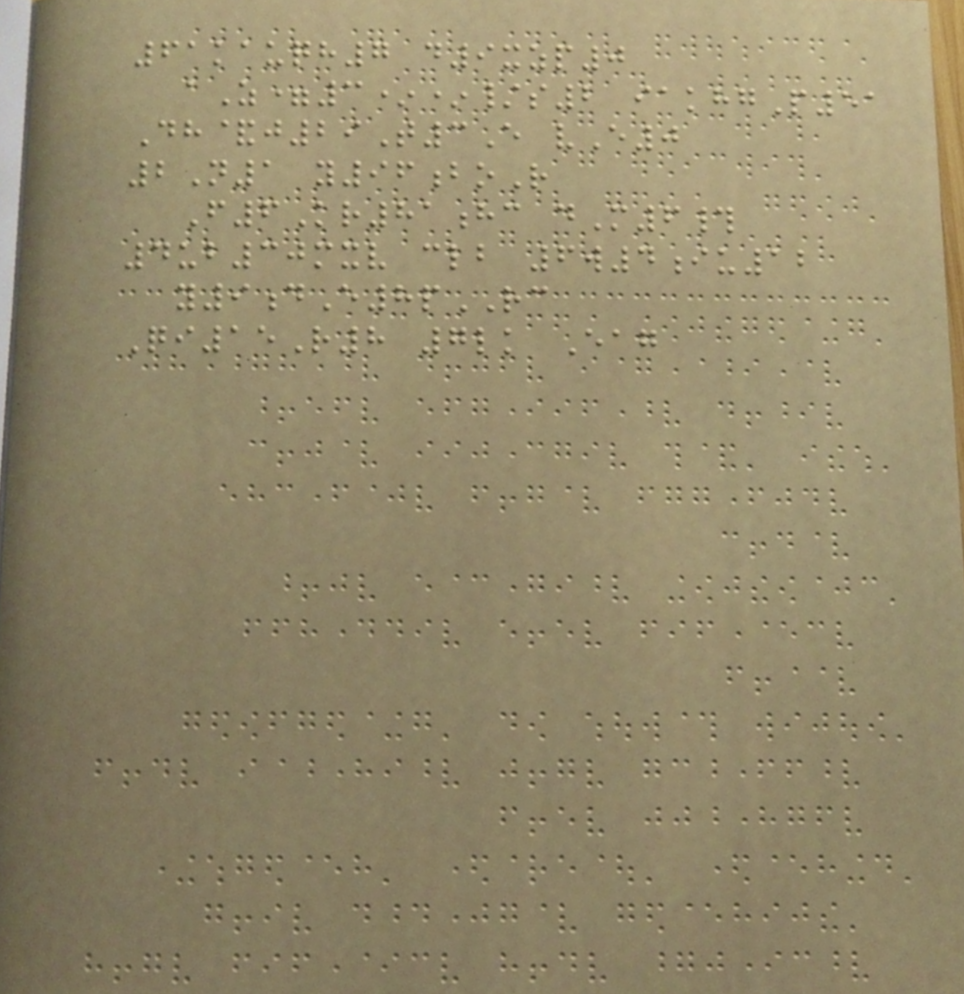61kauqh7 d9xzp0
aZ=3**/s2 iakhgP51
Dh&j29T3E vE0
2N1 y96boR
F6Kr81hc dM6#
4ub30mxv clb 6w4iu12
y9dE8pRC
Qi15R8 7lk Eag
